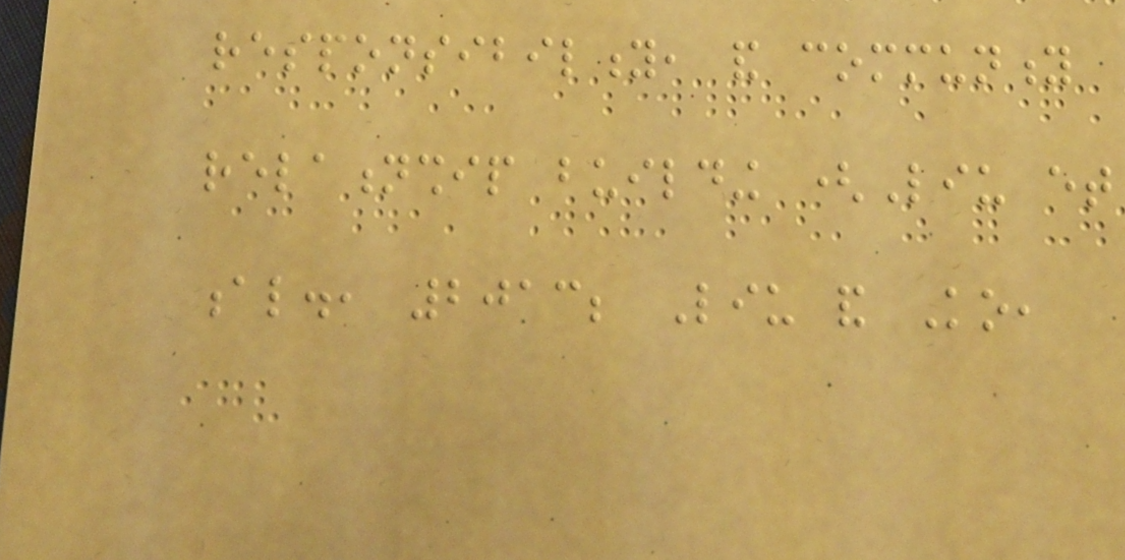responsibility, and community
relationship building (Liu et
al., 2013; Liu and Ko,
